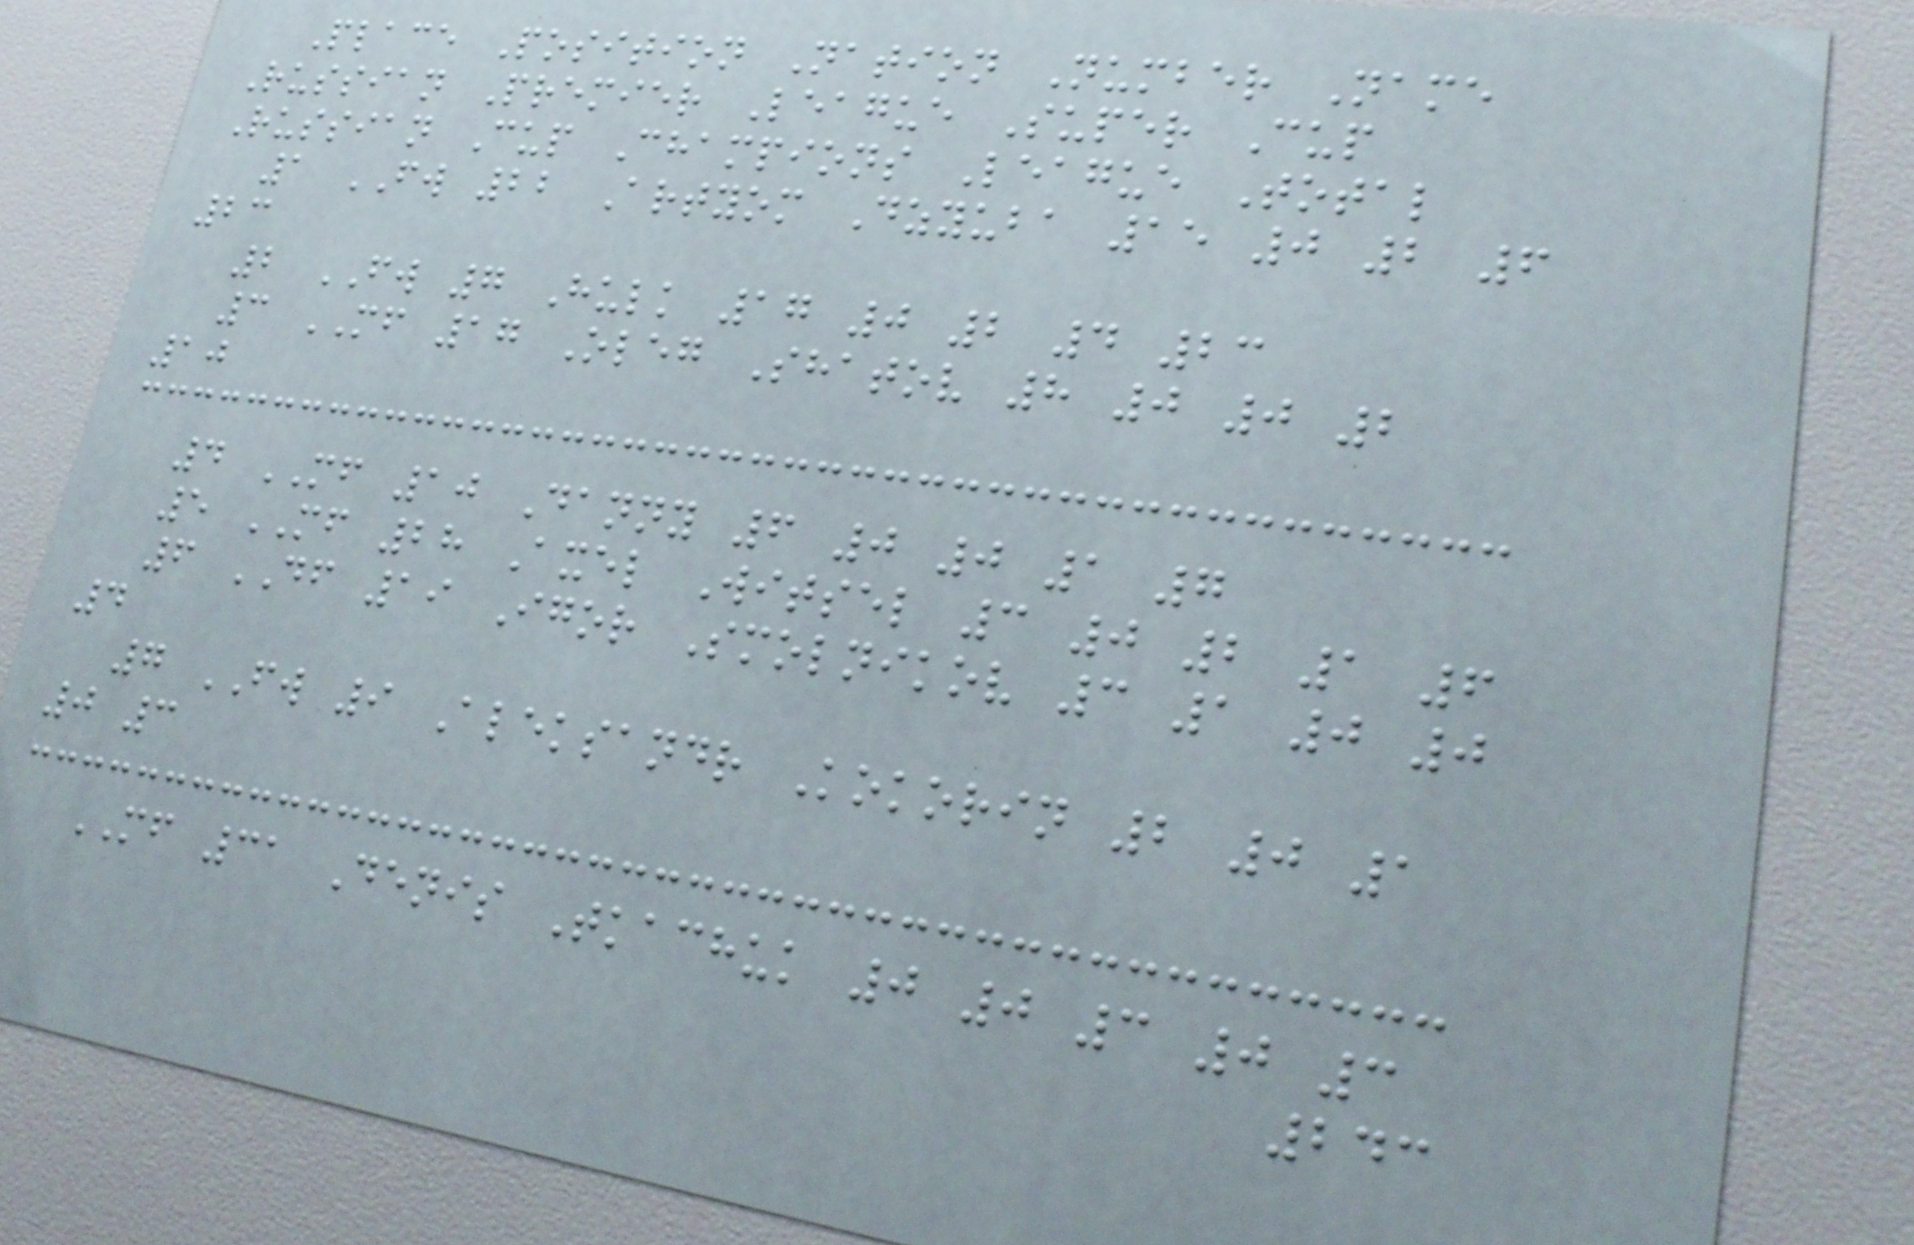Place Position Nation Number Name
Russian Premier League Super Cup
Russian Cup Champions League Total
1 FW 22 Artyom Dzyuba 15 0 2 6
23
2 FW 7 Hulk 17 0 2 4 23
3 MF 17 Oleg Shatov 8 0 0 2
10
4 MF 10 Danny 6 0 0 1 7
5 MF 28 Axel Witsel 3 0 2 1 6
6 DF 19 Igor Smolnikov 3 1 0 0
4
7 FW 9 Aleksandr Kokorin 2 0 1
0 3
MF 31 Denis Tkachuk 0 0 3 0 3
243
